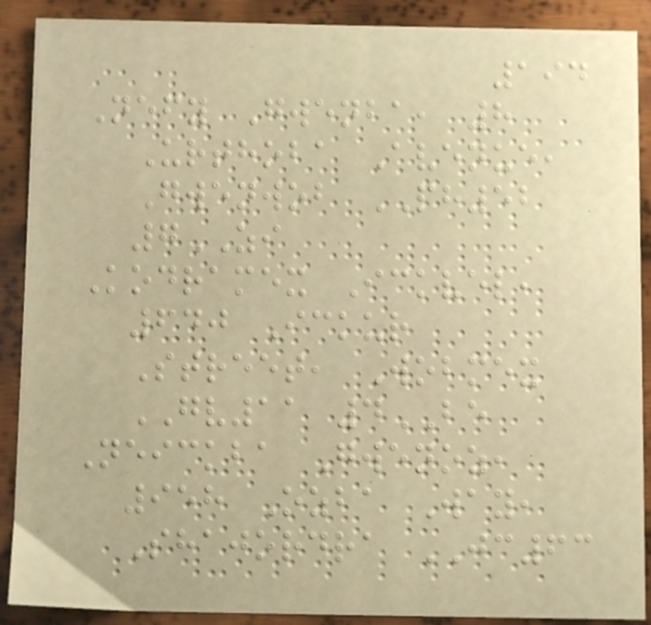194
Nefy Gwenba, 8
Urthoba Avenue,
Gwenwob PH52
7ZI
Kodramex Ickvel,
640 Ickur
Street, Wobmex
GV11 4BE
Neickba Gwenoz,
958 Ozba Way,
Shajordra JC63
